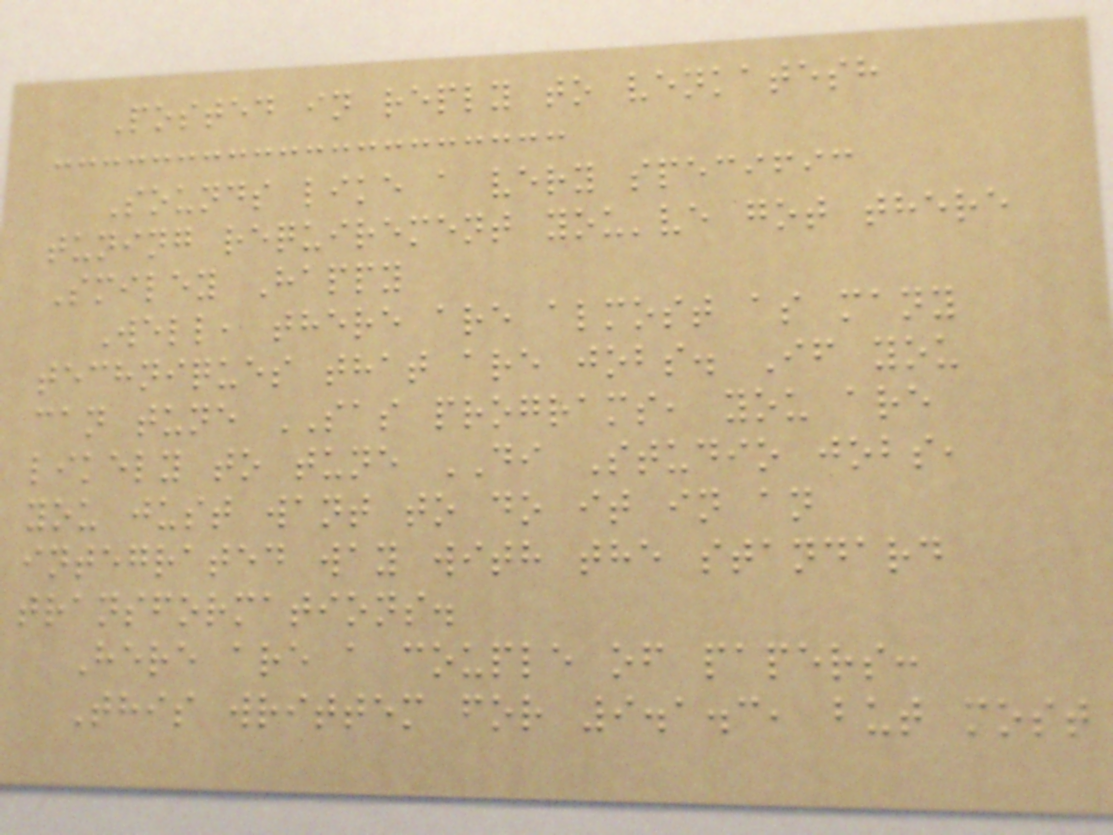Posted in reply to venkatesh
Sounds like a very specific
tuning requirement you've got there
Smiley Happy
Well, there are almost as many
techniques that are jobs. If you
can tune SAS programs, you are
likely to tune DI Studio jobs,
you just want to do it in an
integrated way with the standard
transformations.
Here are a couple of papers:
This writtem for 9.1.3, but most
